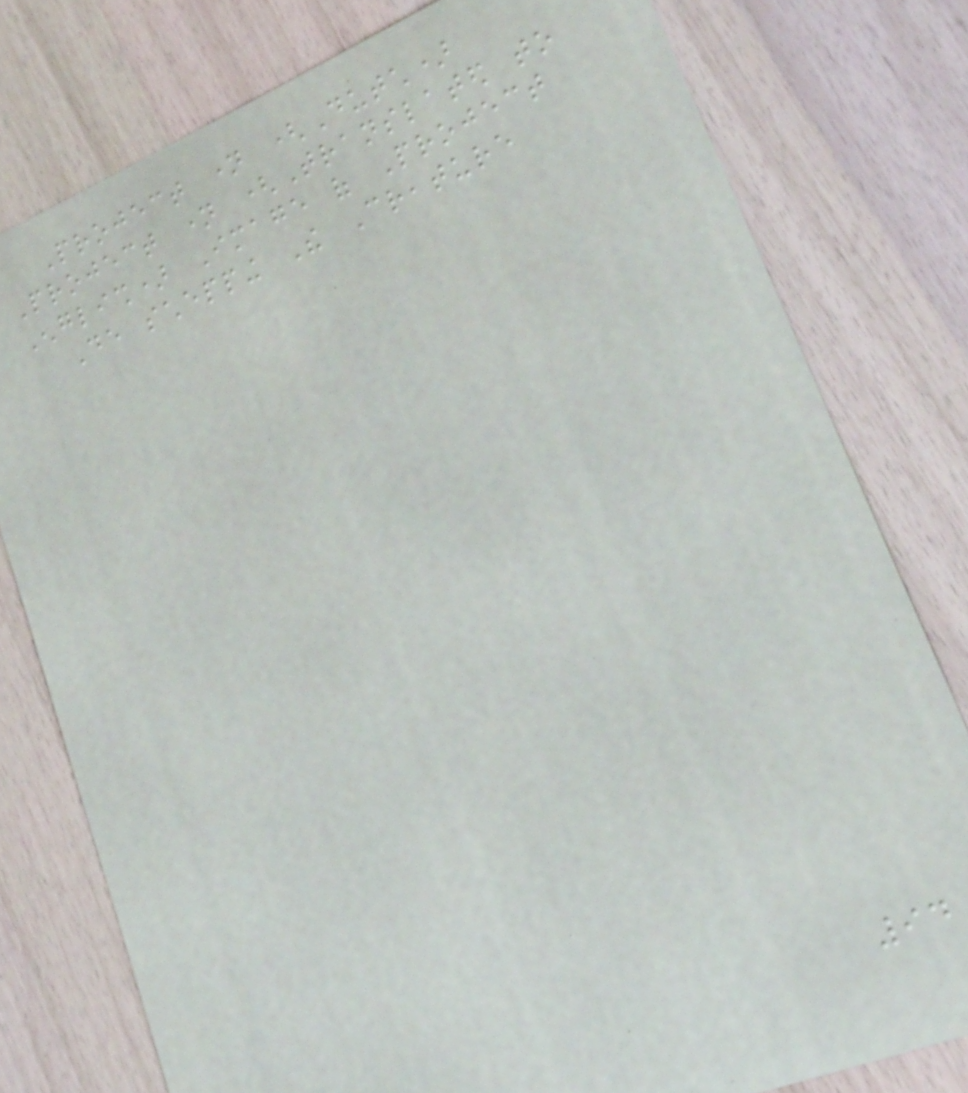Project name (Dutch)
Project name (Translated to
English) Image of Project
De schepping The Creature
94
